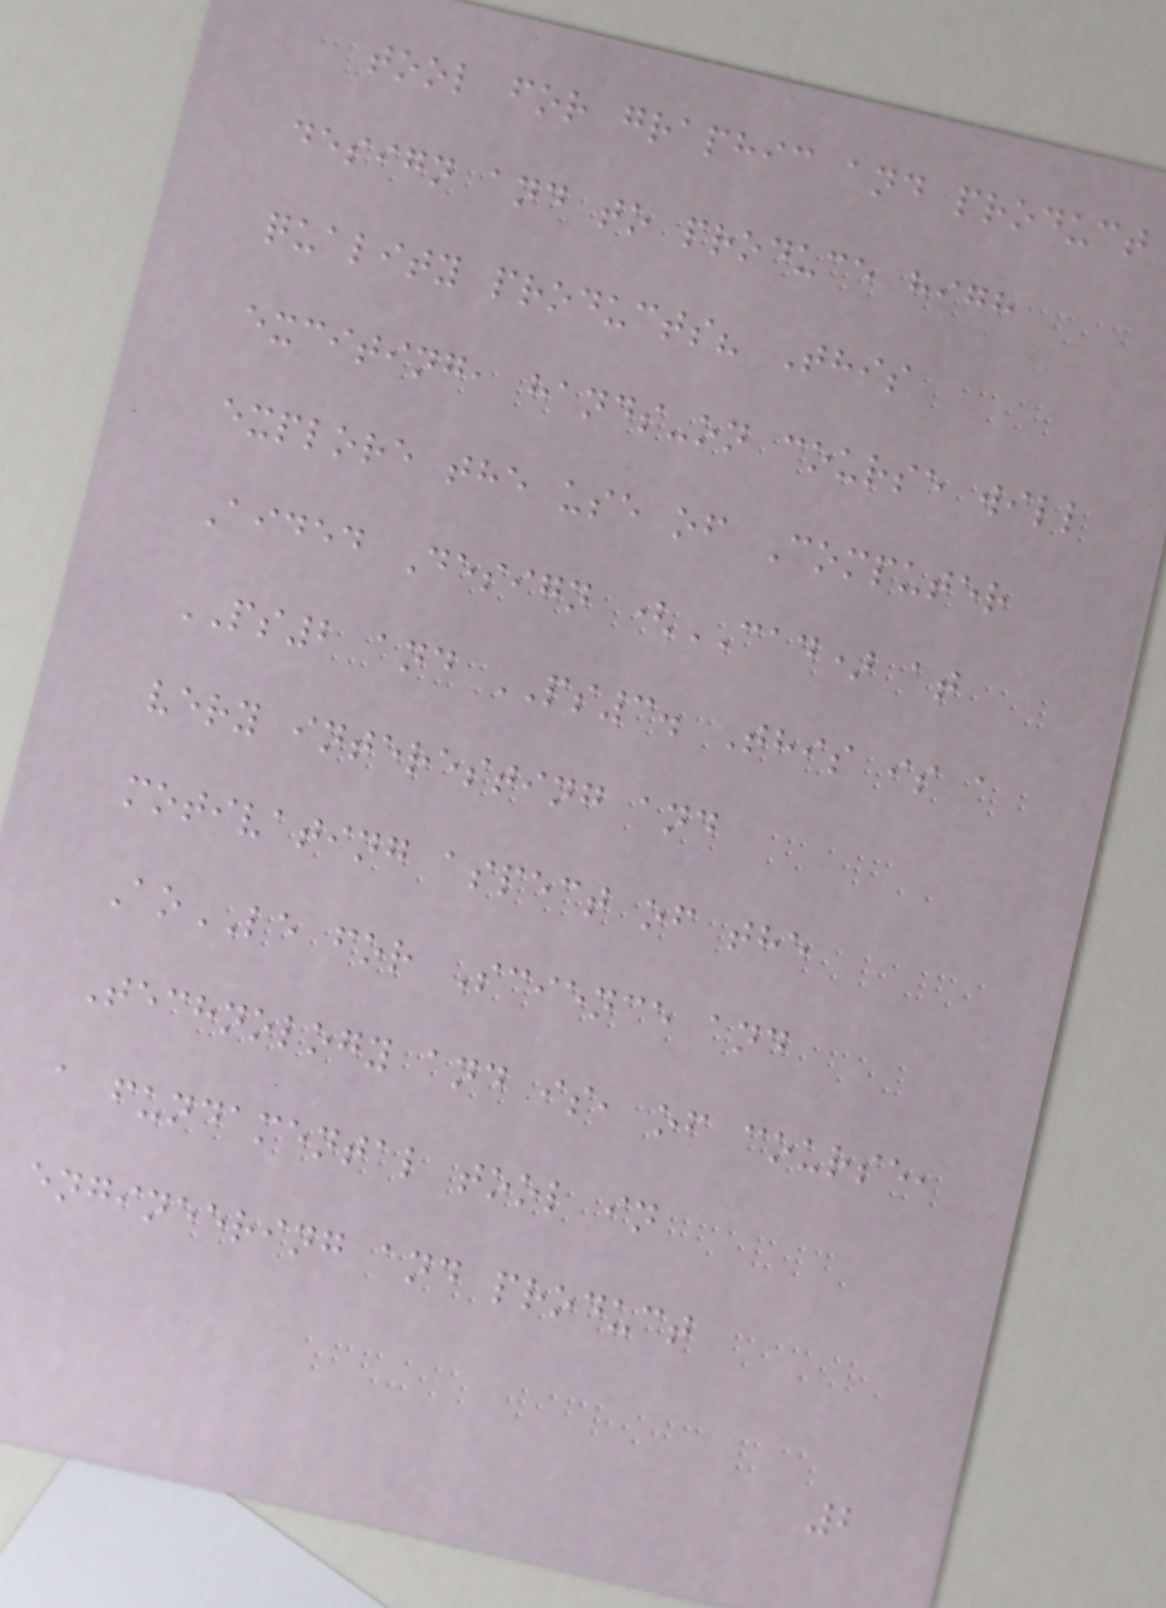tool for graphic and product
design and to produce high
quality products? This
exciting, hands-on course will
explore the use of Computer
Aided Design (CAD) at
PS2 and PS3. This is a
very interesting and
motivating aspect of the
AoLE for Science and
Technology and is, of course,
a fundamental tool in
engineering and product
2
